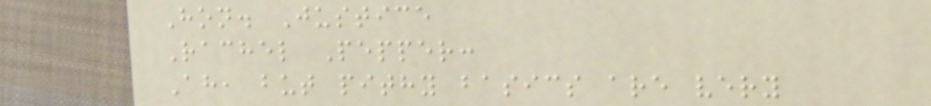Hon. Justice
Rachel Pepper:
Ah, but pithy basics are very
